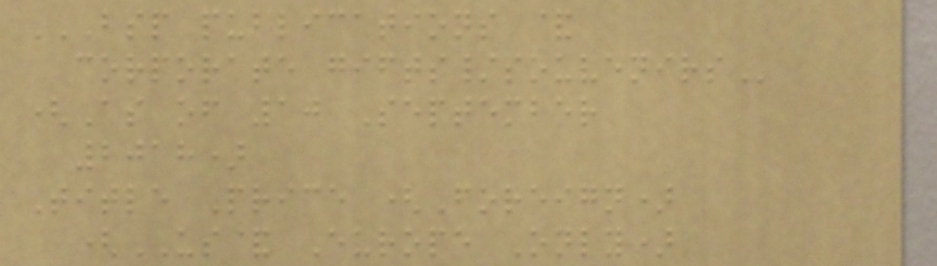BSP PUBLICATIONS &
CORPORATE GIFTS/SOUVENIRS
(As of 10 September
2018)
Title Price (Foreign)
(US& Europe Only)
